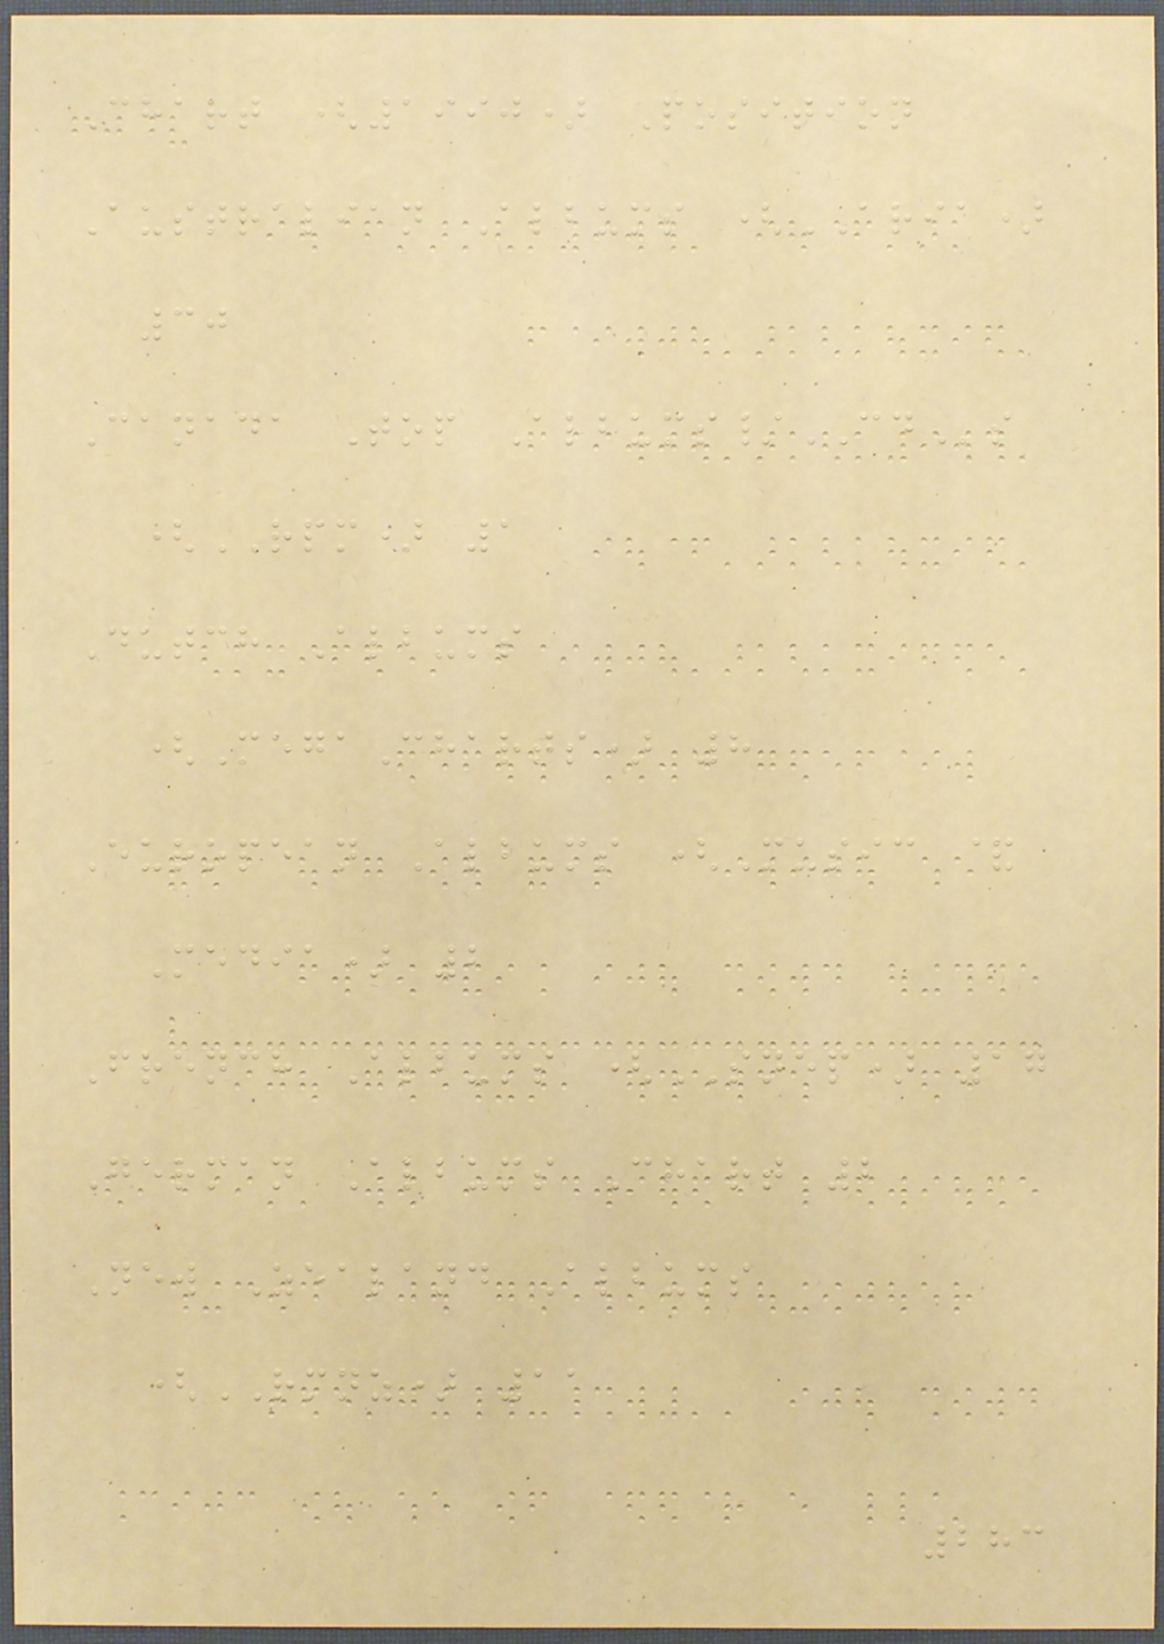Chart (1990) Position
Australian Albums (ARIA)
30
Canada Top Albums/CDs
(RPM) 1
Dutch Albums
(MegaCharts) 8
European Albums (Music &
Media) 2
French Albums (SNEP) 17
German Albums Chart 2
New Zealand Albums
(RMNZ) 11
283
